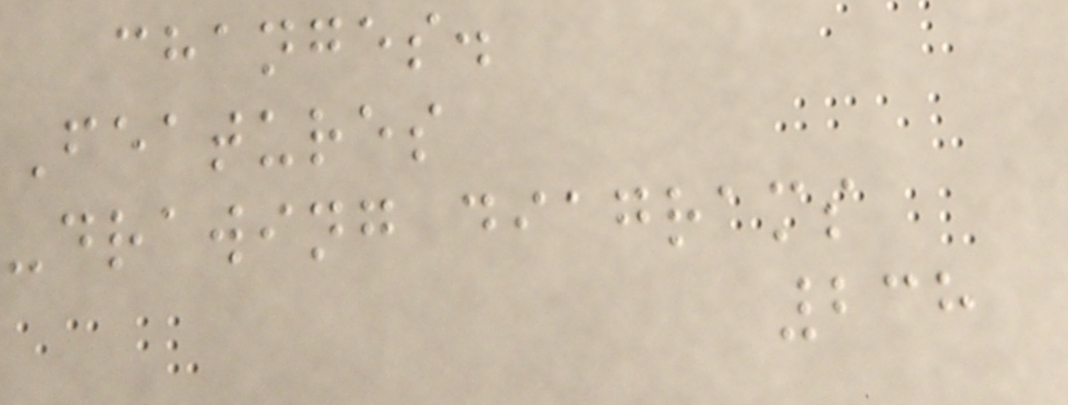changes.
Features
-drawing diagrams
238
